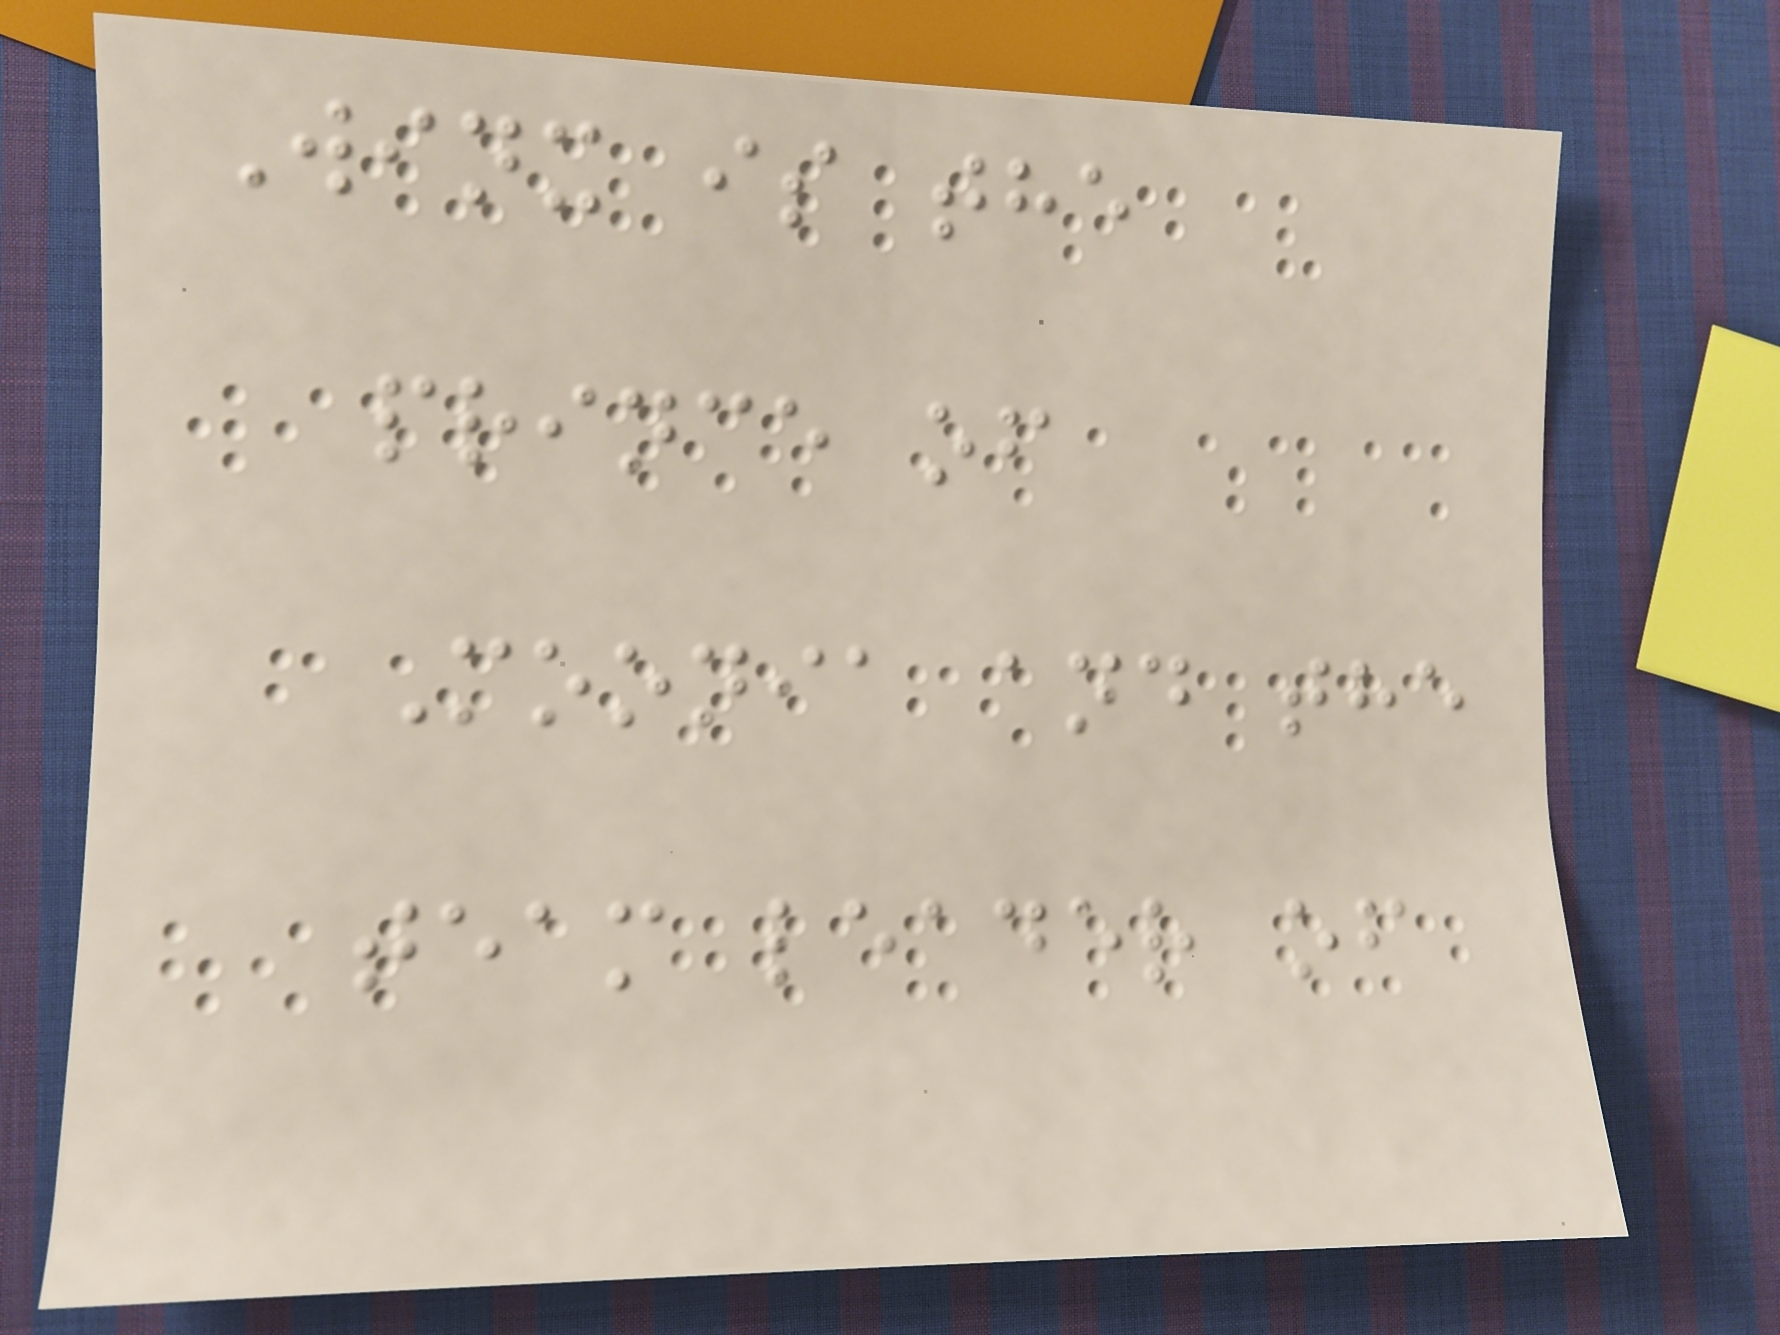Winx is the
prince of
Moonia and the
team leader of
